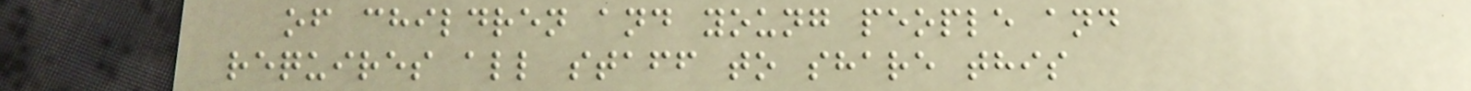of children and young people and
requires all staff to share this
